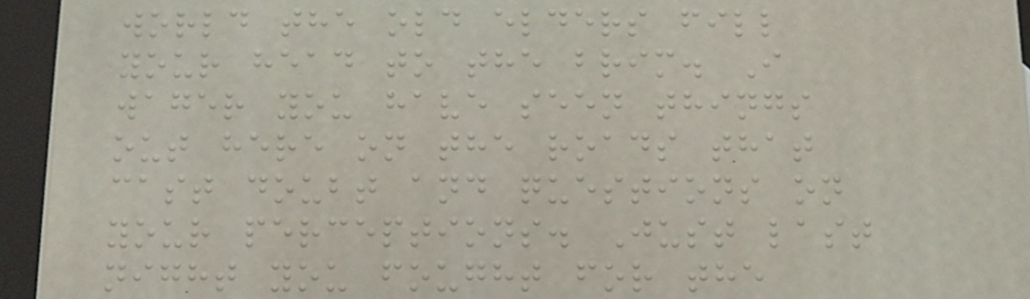world the old elders fill
your head to the brim. I
wager you have seen things
out here on the roads that
cast doubt and questions on
your perceptions. Just last
night you fought for the
